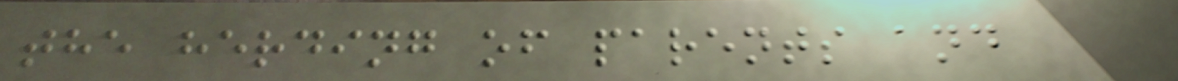the herding of parents and
